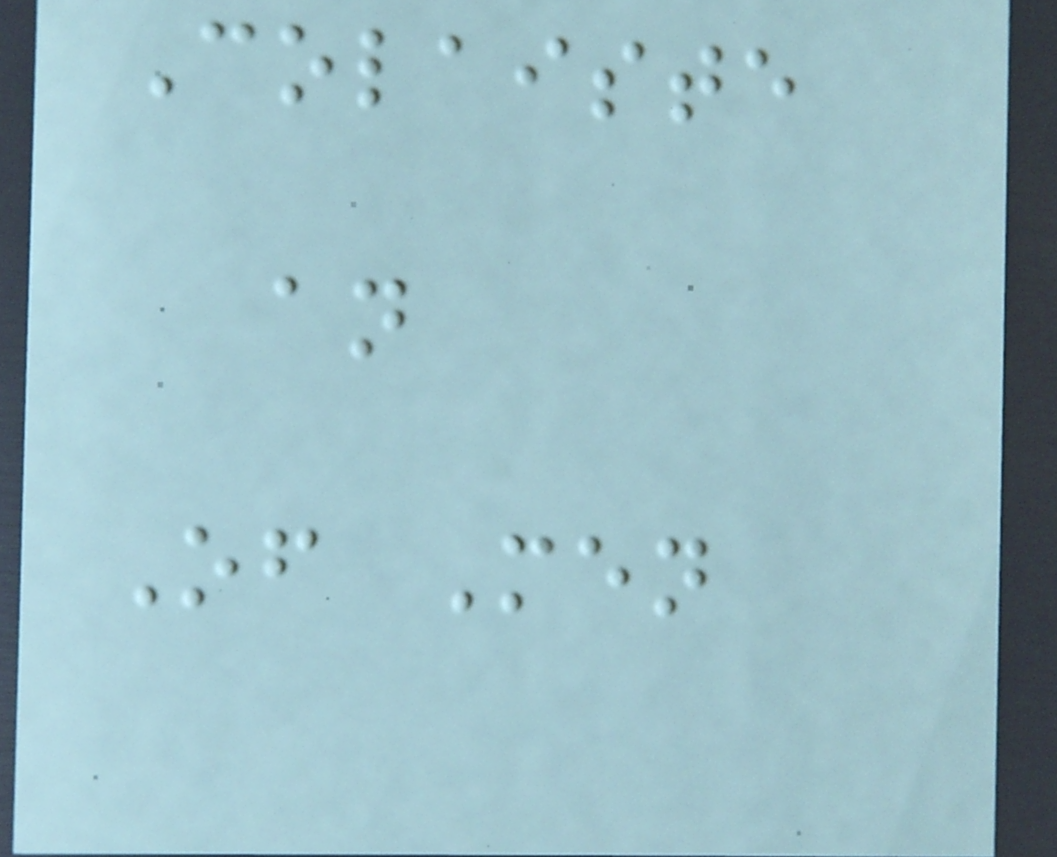Colaiste
an
Of Men
